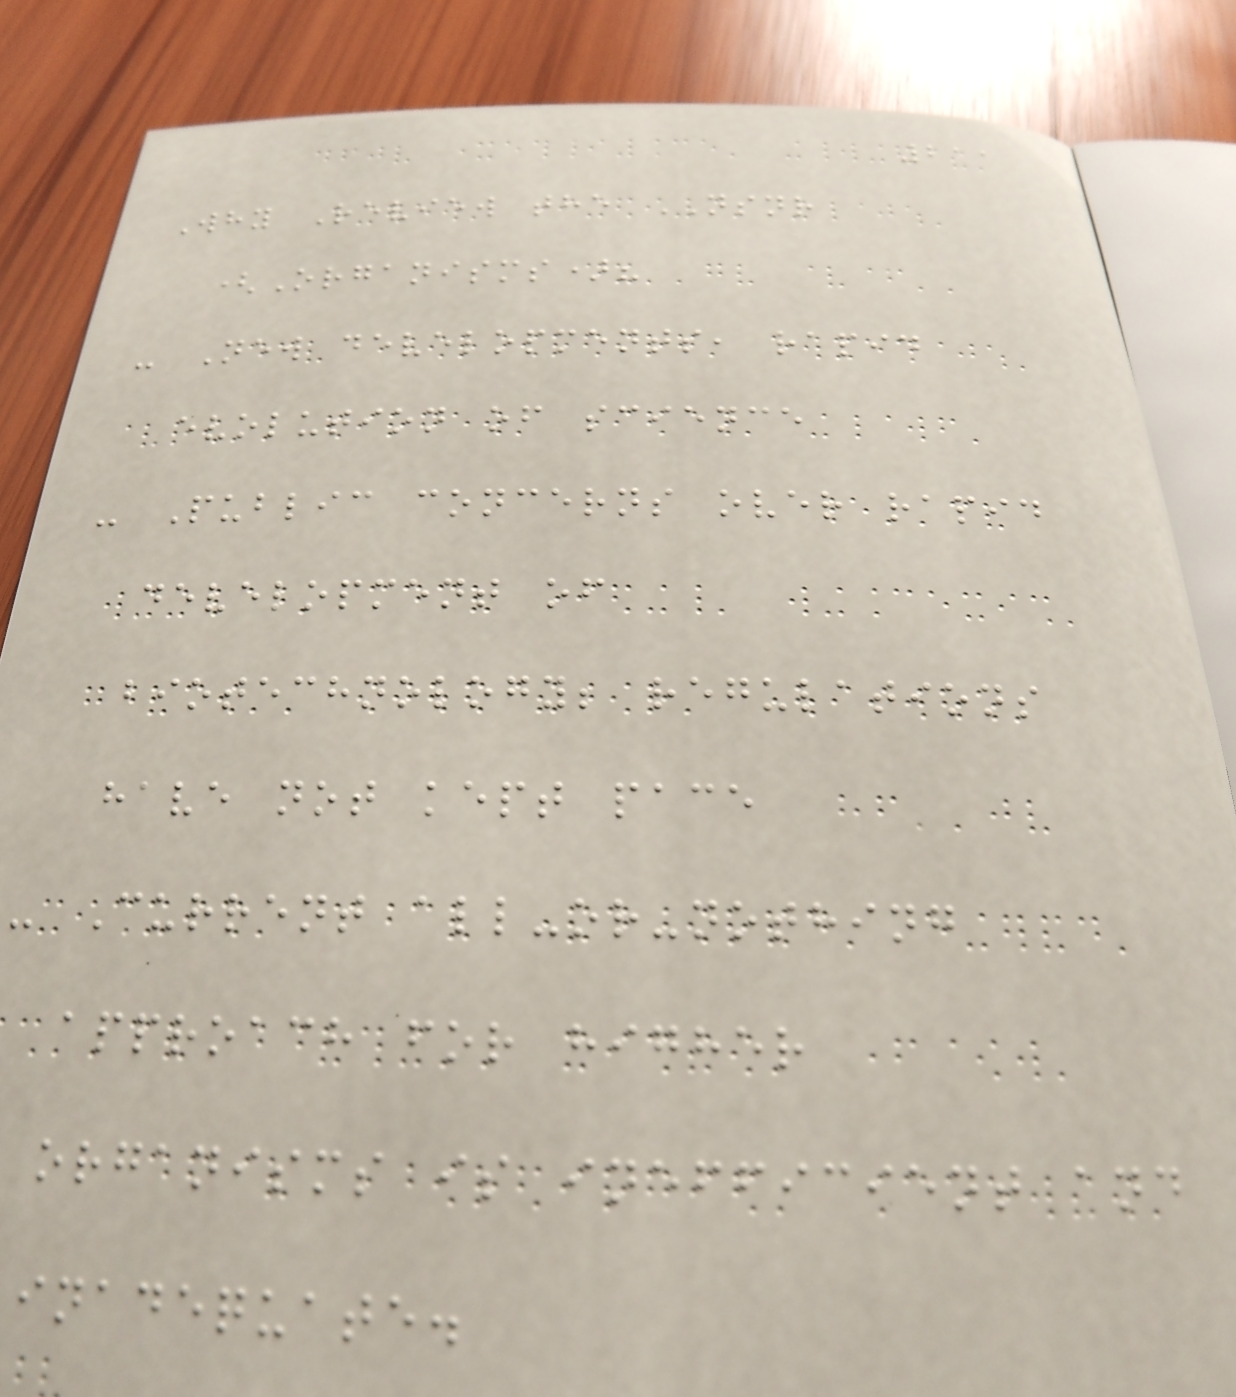211
Why Review the NSNR
(Organisms)?
- New developments, rapid
evolution of science
- Public concerns over rapid
development of
biotechnology; regulations
have not kept pace
- Current all-or-nothing
approach for higher
organisms is inefficient and
inadequate.
